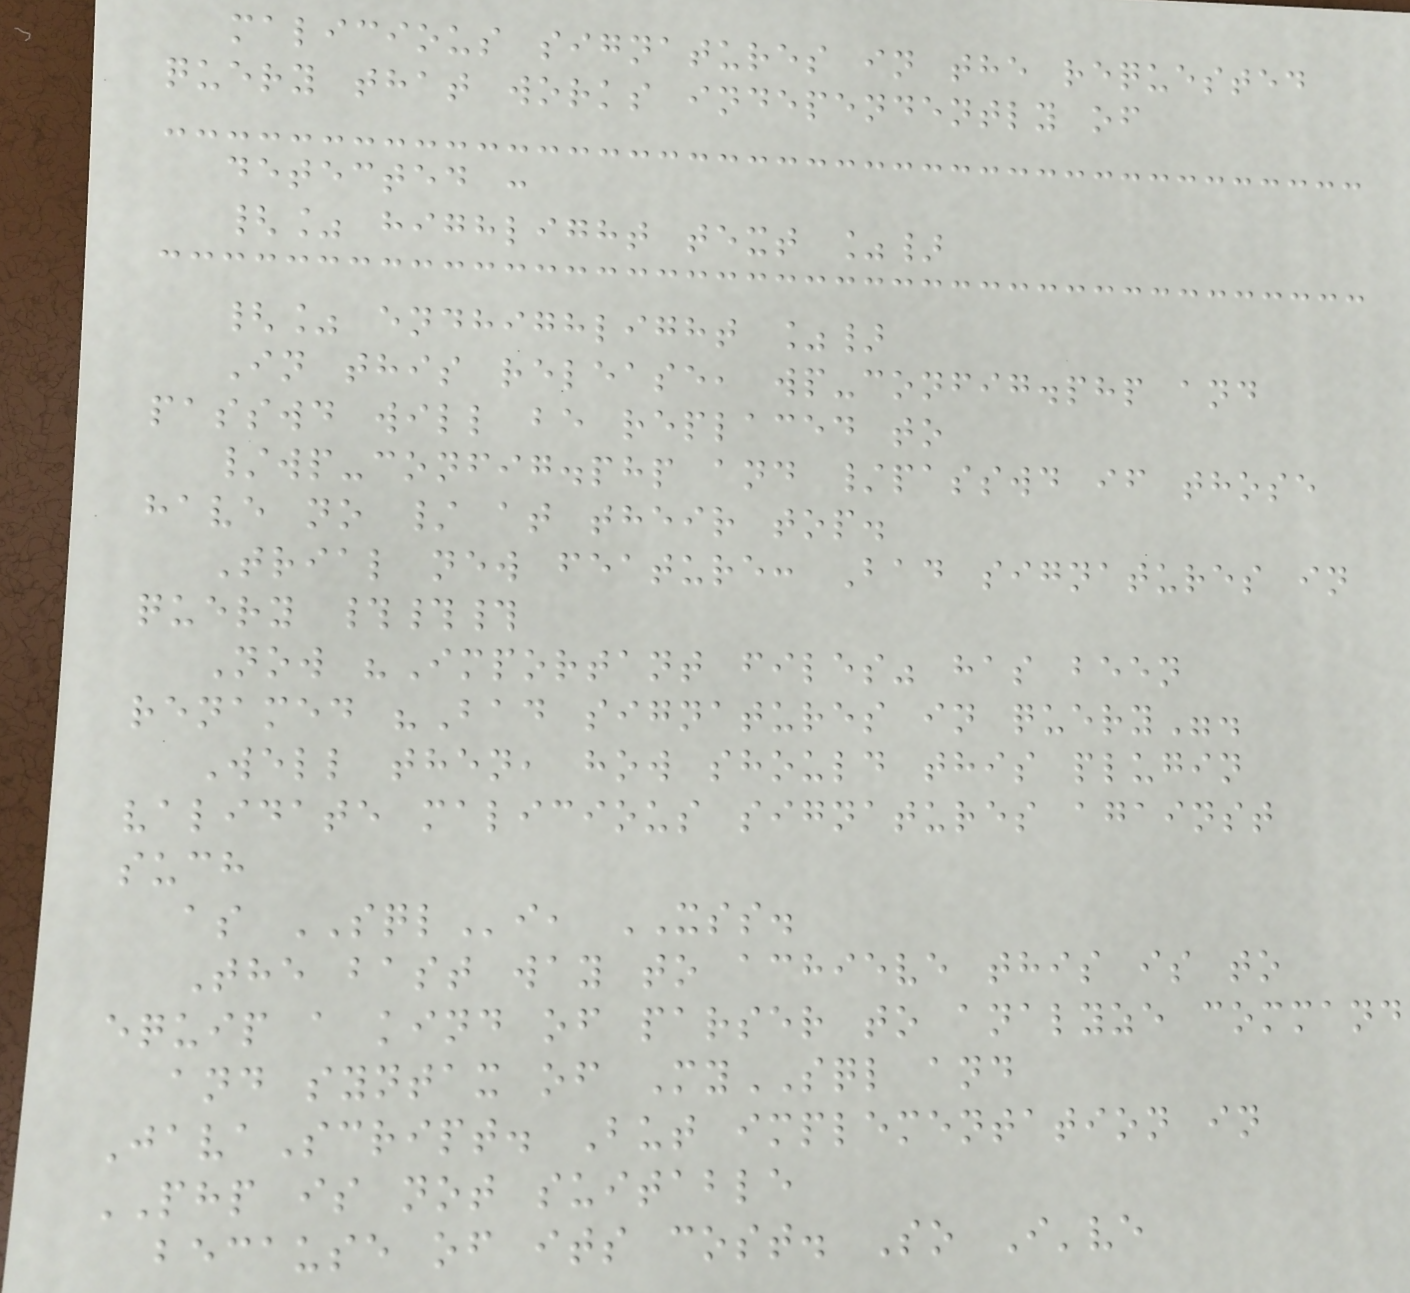malicious signatures in the requested
query that works independently of
detected :
{% highlight text %}
{% endhighlight %}
In this release, wp-config.php and
passwd will be replaced to
/wp-config.php and /passwd if those
have no / at their top.
Trial new feature: Bad signatures in
query ###
Now "Important files" has been
renamed "Bad signatures in query".
Well then, how should this plugin
validate malicious signatures against
such
as SQLi, XSS.
The bast way to achieve this is to
equip a kind of parser to analyze command
and syntax of MySQL and
JavaScript. But implementation in
PHP is not suitable
because of its cost. So I've
